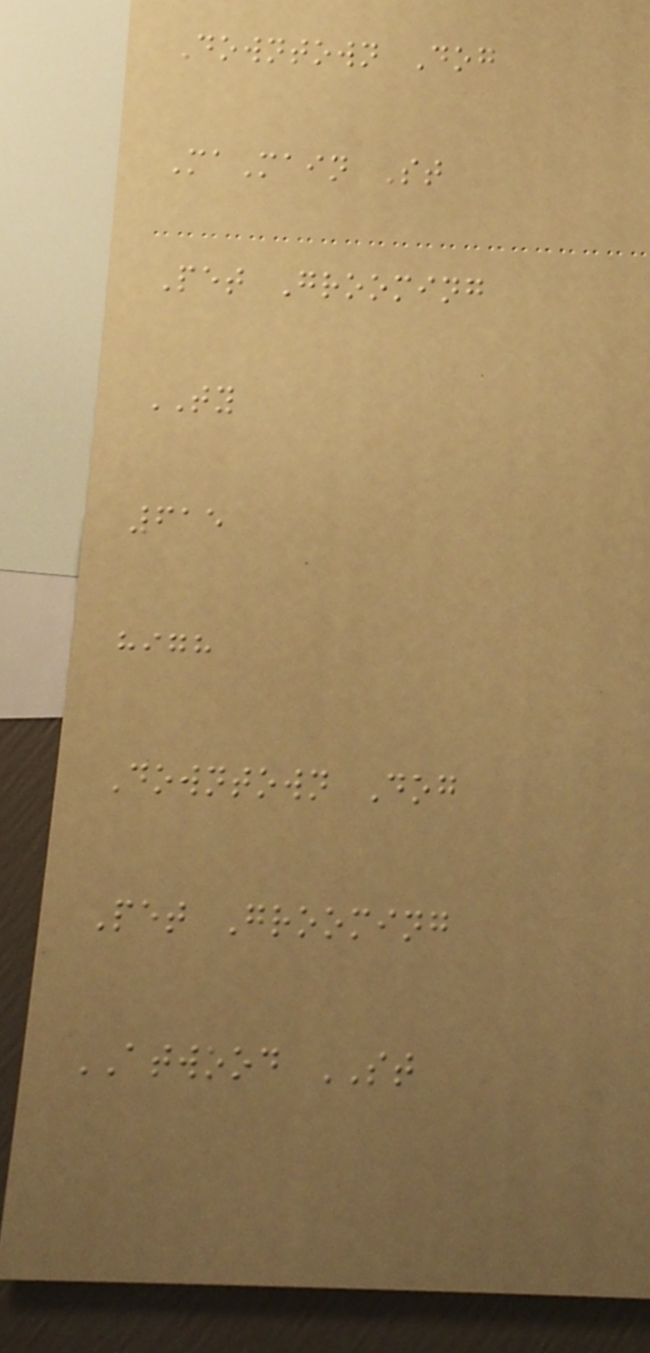Downtown Dog
MaMain St
Pet Grooming
TY
615
high
Downtown Dog
Pet Grooming
ATWOOD ST
